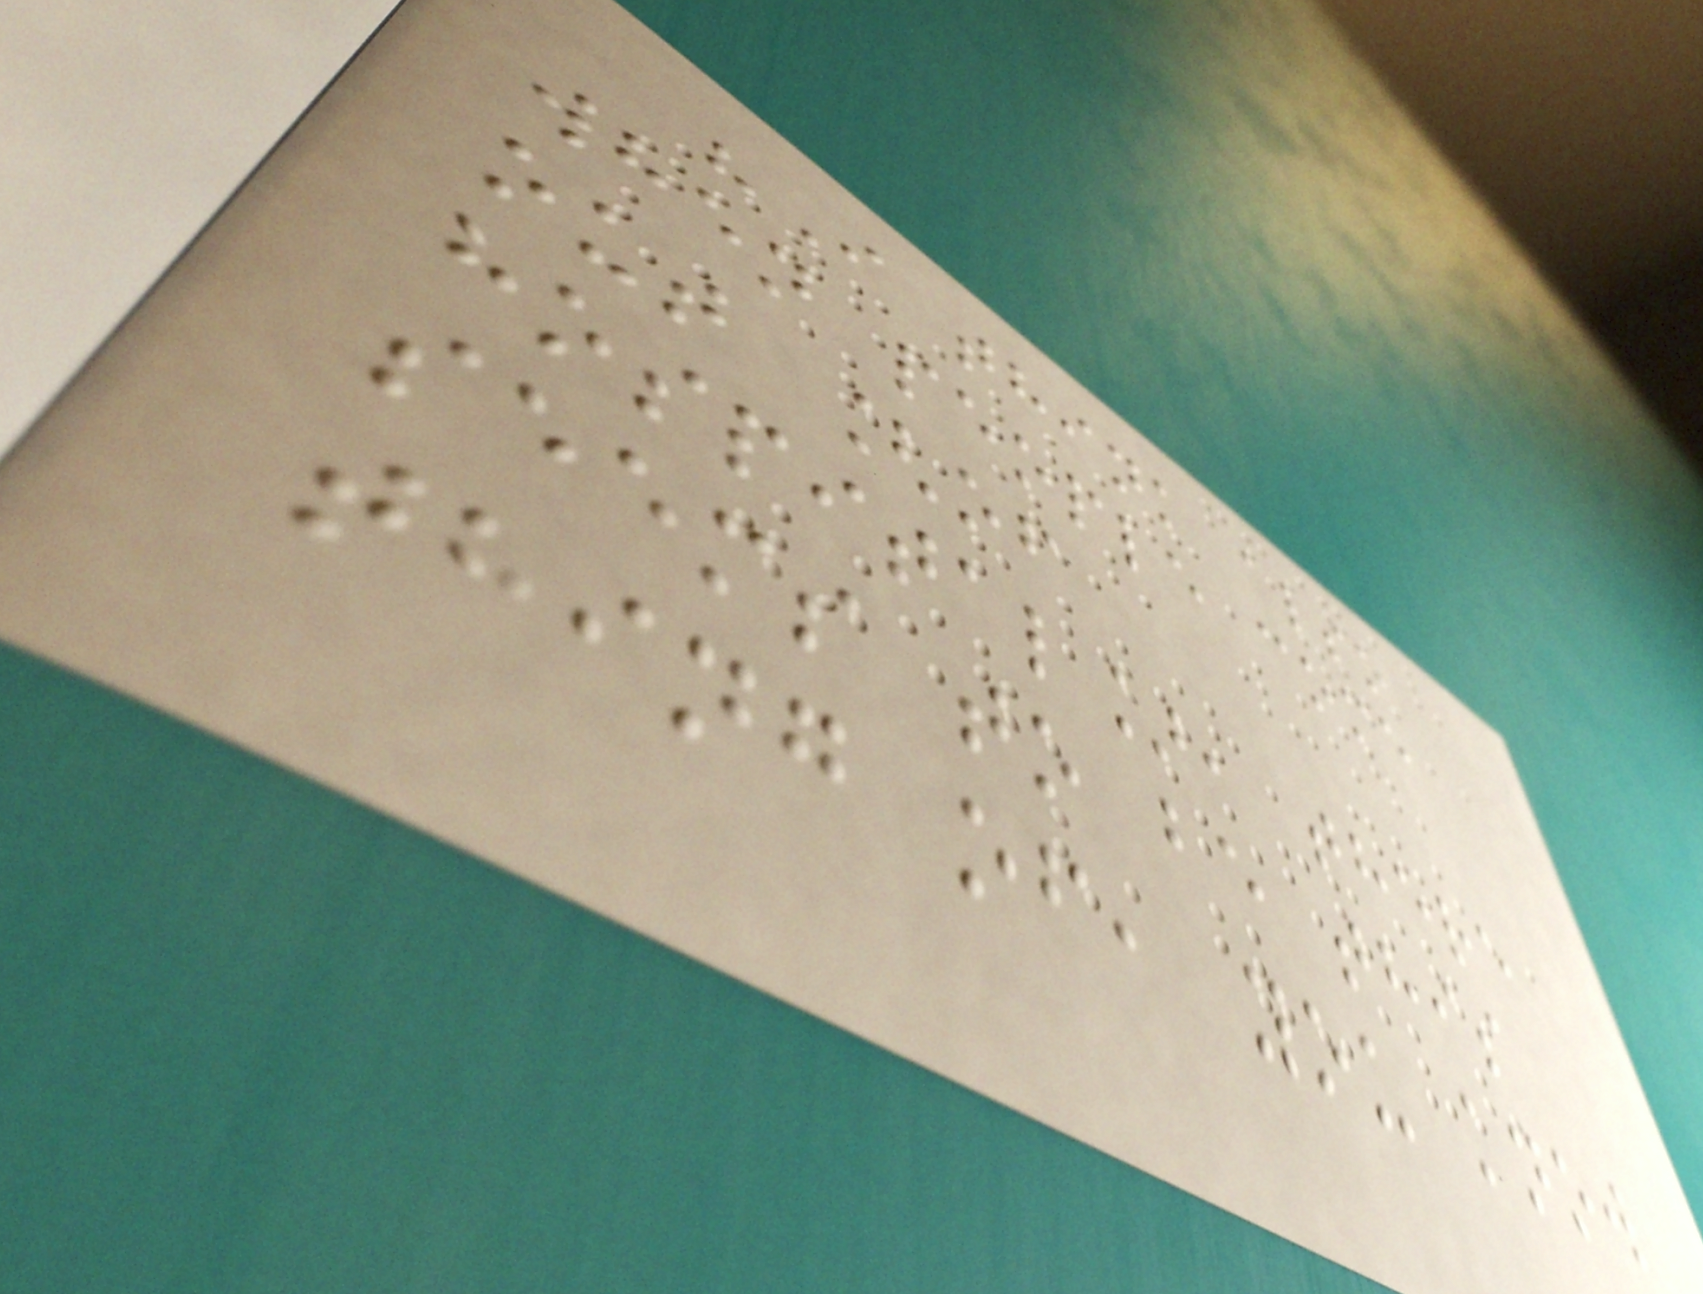"I think also
when people come
out [of
hospital], there
seems to be this
thing of, you know
